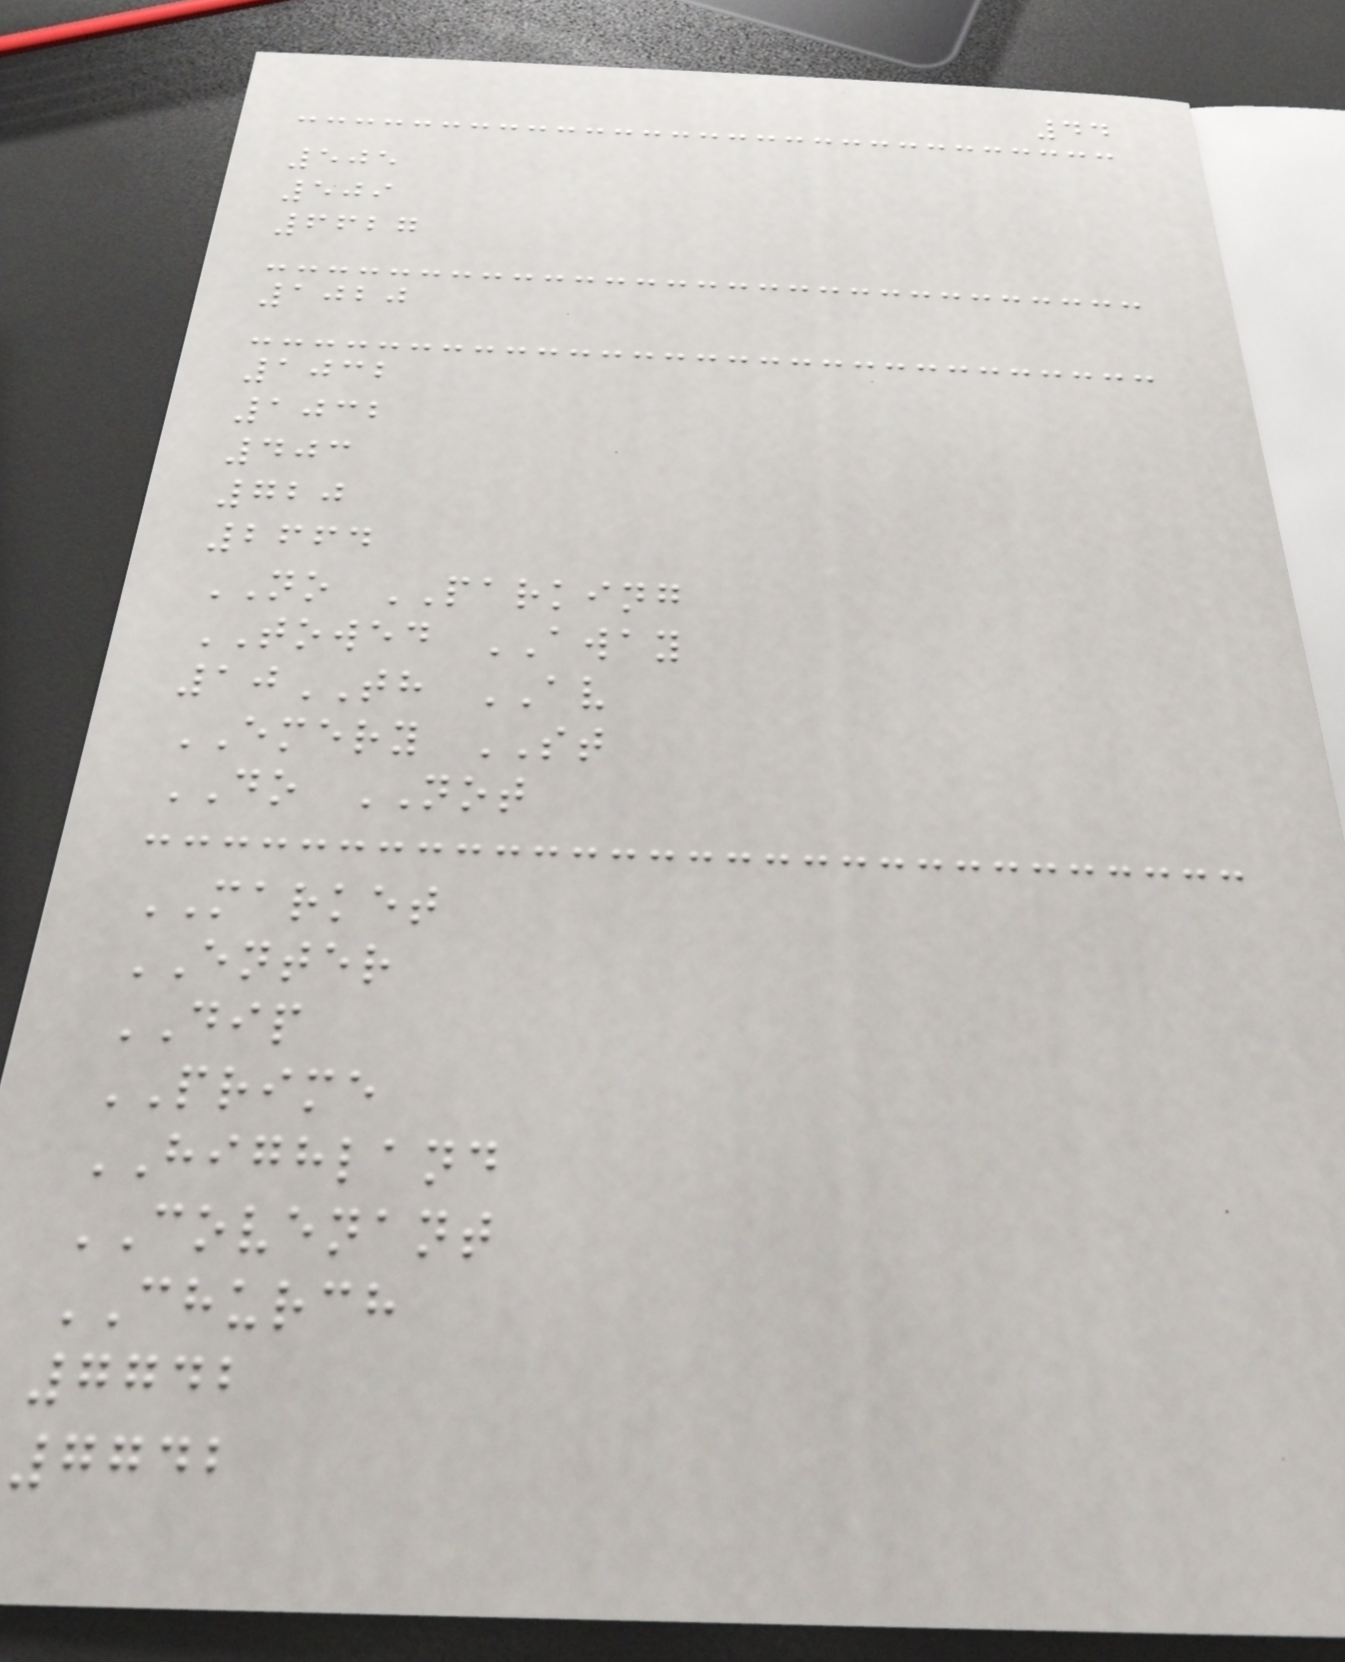44
505
509
6627
1020
1032
1032
403
720
2664
NO PARKING
TOWED AWAY
10TH AV
EMERY ST
DO NOT
MARKET
ENTER
DIP
PRIME
HIGHLAND
COVENANT
CHURCH
7742
7742
